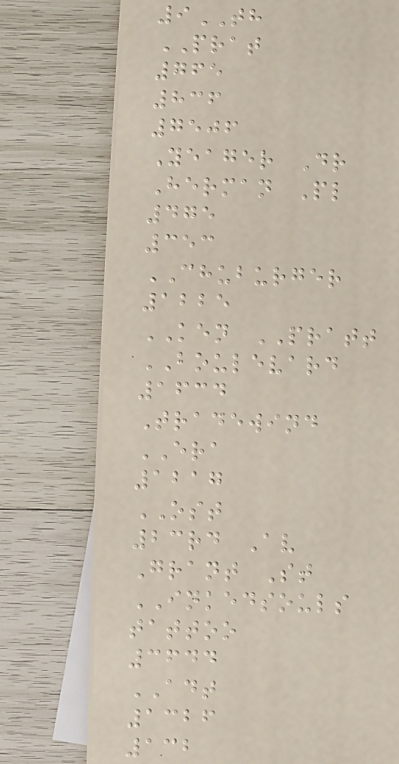9TH
PRAT
765
836
7506
Yeager Dr
Herman Pl
475
353
CHUBURGER
1225
KEN PRATT
BOULEVARD
1634
Tradewind
ERA
1217
OST
23rd Av
Grant St
INKEDSOULS
tattoo
3644
ADT
1326
132
